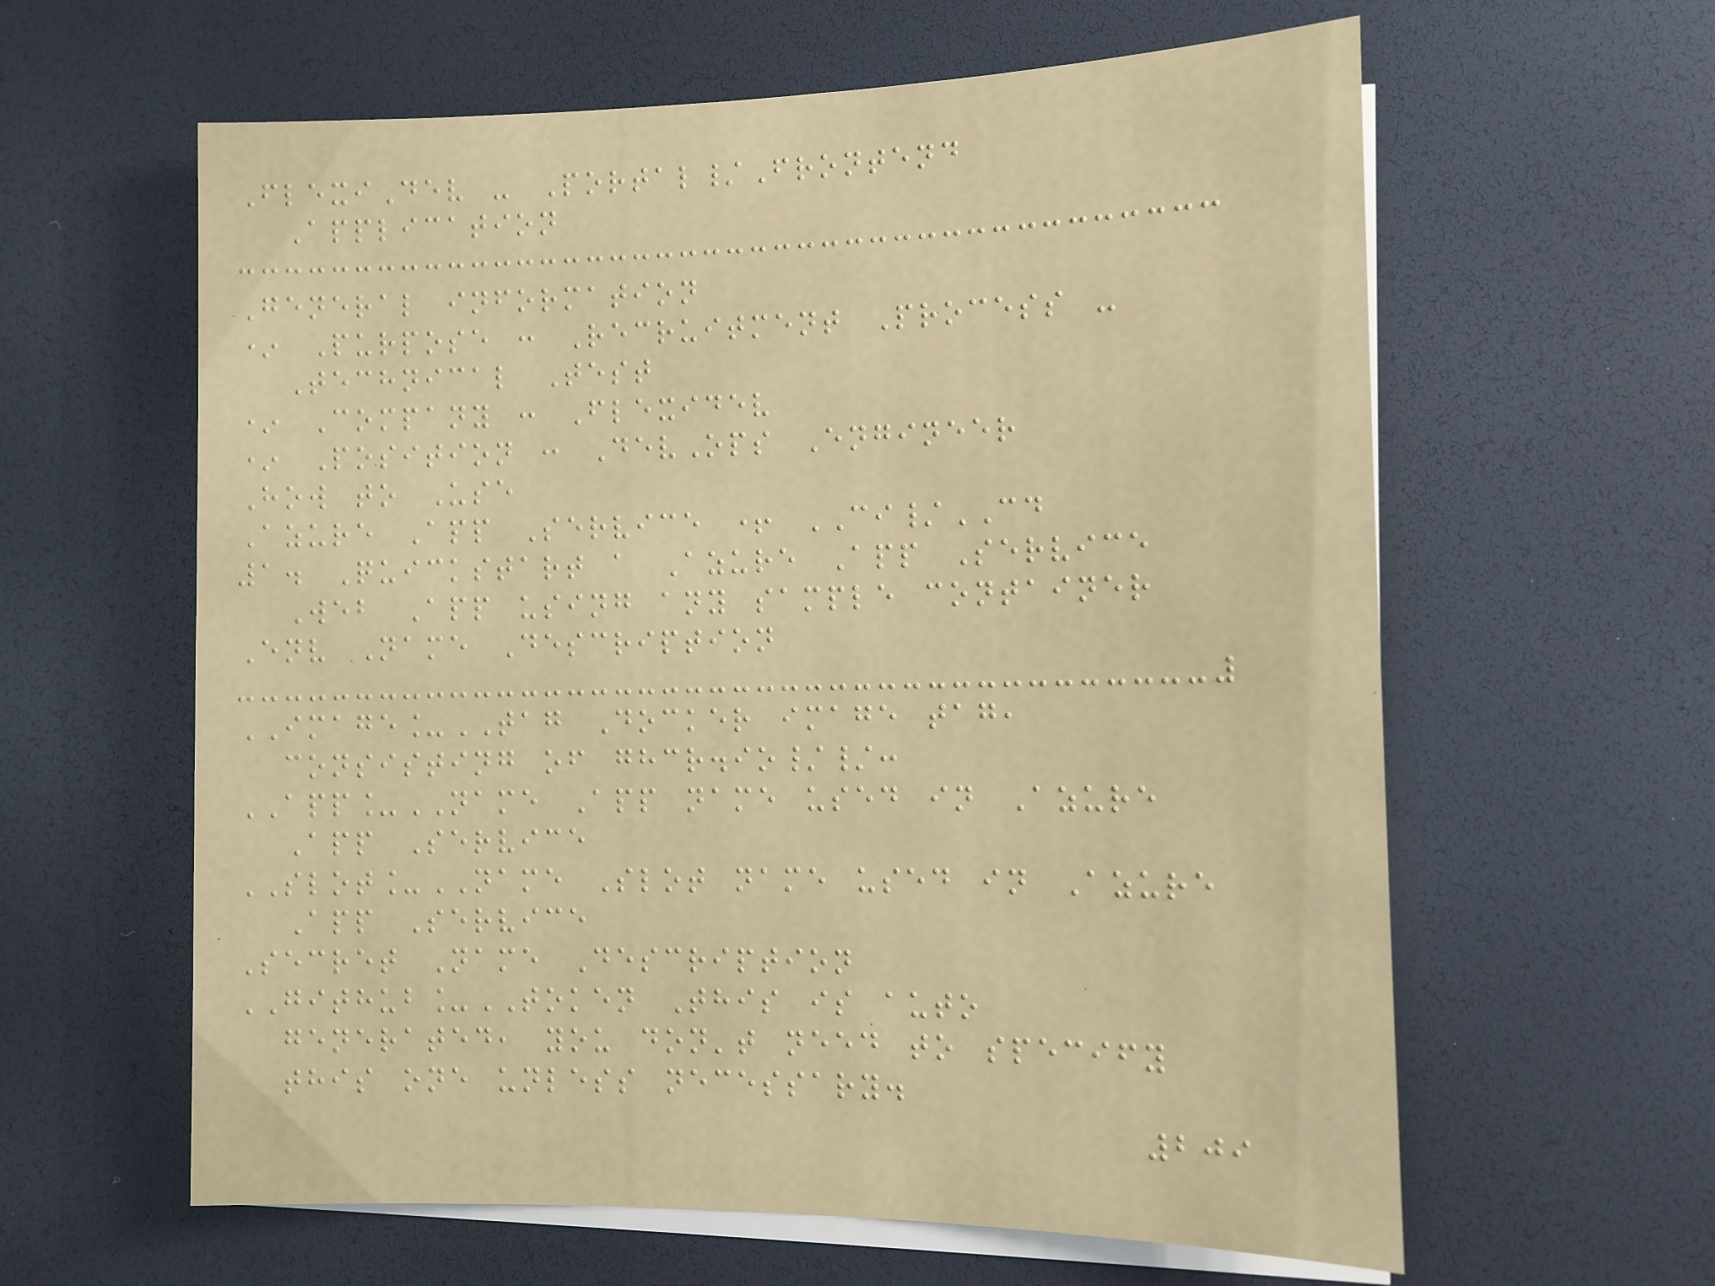FlexiDev - Portal/Frontend
Application
General information
* Purpose : Recruitment Process -
Technical Test
* Company : Flexidev
* Position : DevOps Engineer
How to Use
Azure App Service + CI/CD
1. Quickstart a Azure App Service
Web App using any sample container
Env Name Description
IMAGE_TAG Docker image tag,
consisting of ghcr.io//:
APP_NAME App name used in Azure
App Service
SLOT_NAME Slot name used in Azure
App Service
Secret Name Description
GITHUB_TOKEN This is auto
generated, you don't need to specify
this one unless necessary.
209
